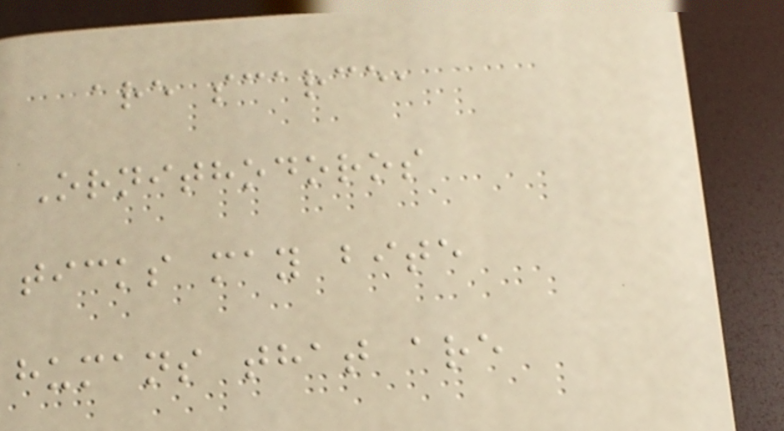are scarce,
Ornithodoros
ticks may bite
humans that are
